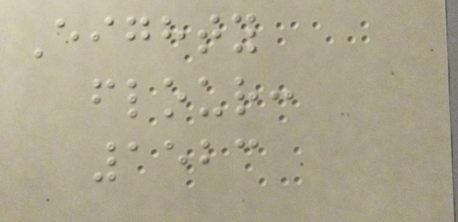Eighty
flour:
1523
